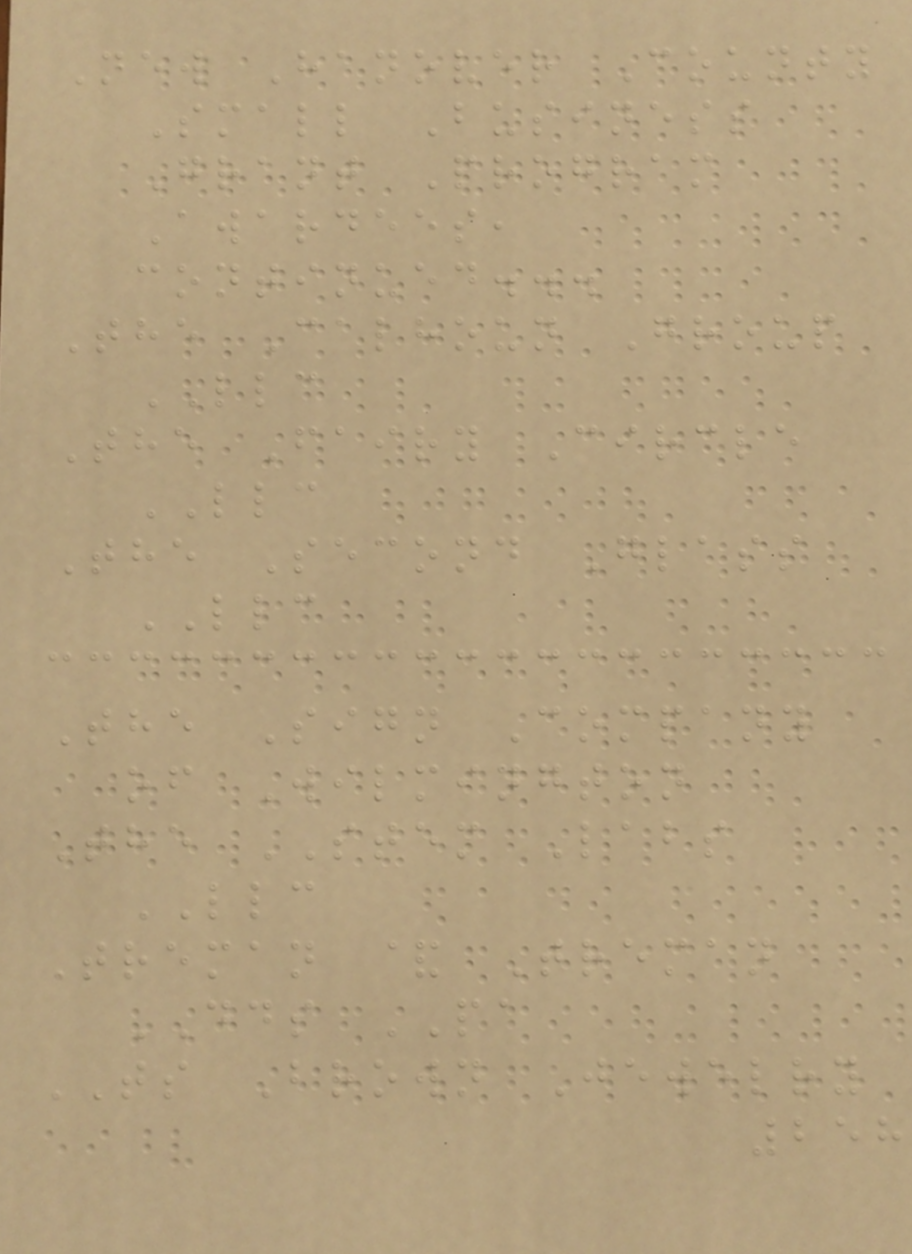New Hanover County
Small Business
Grant Program
Awardees,
continued...
The Calhoun Group
LLC
The Fairy Circle
LLC
The Second Glass
LLC
The Sign Company
of Wilmington
The STEM Labs
LLC
Treman & Treman
DDS PA
TS Brown Jewelry
258
